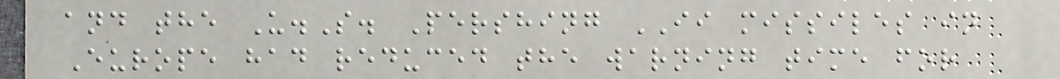and the U.S. Pershing II missiles in
Europe had reduced the warning time for
